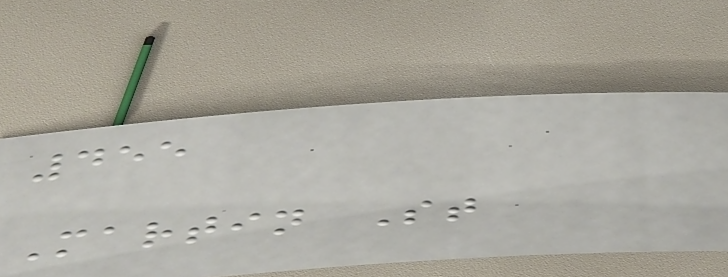455
Martin St
